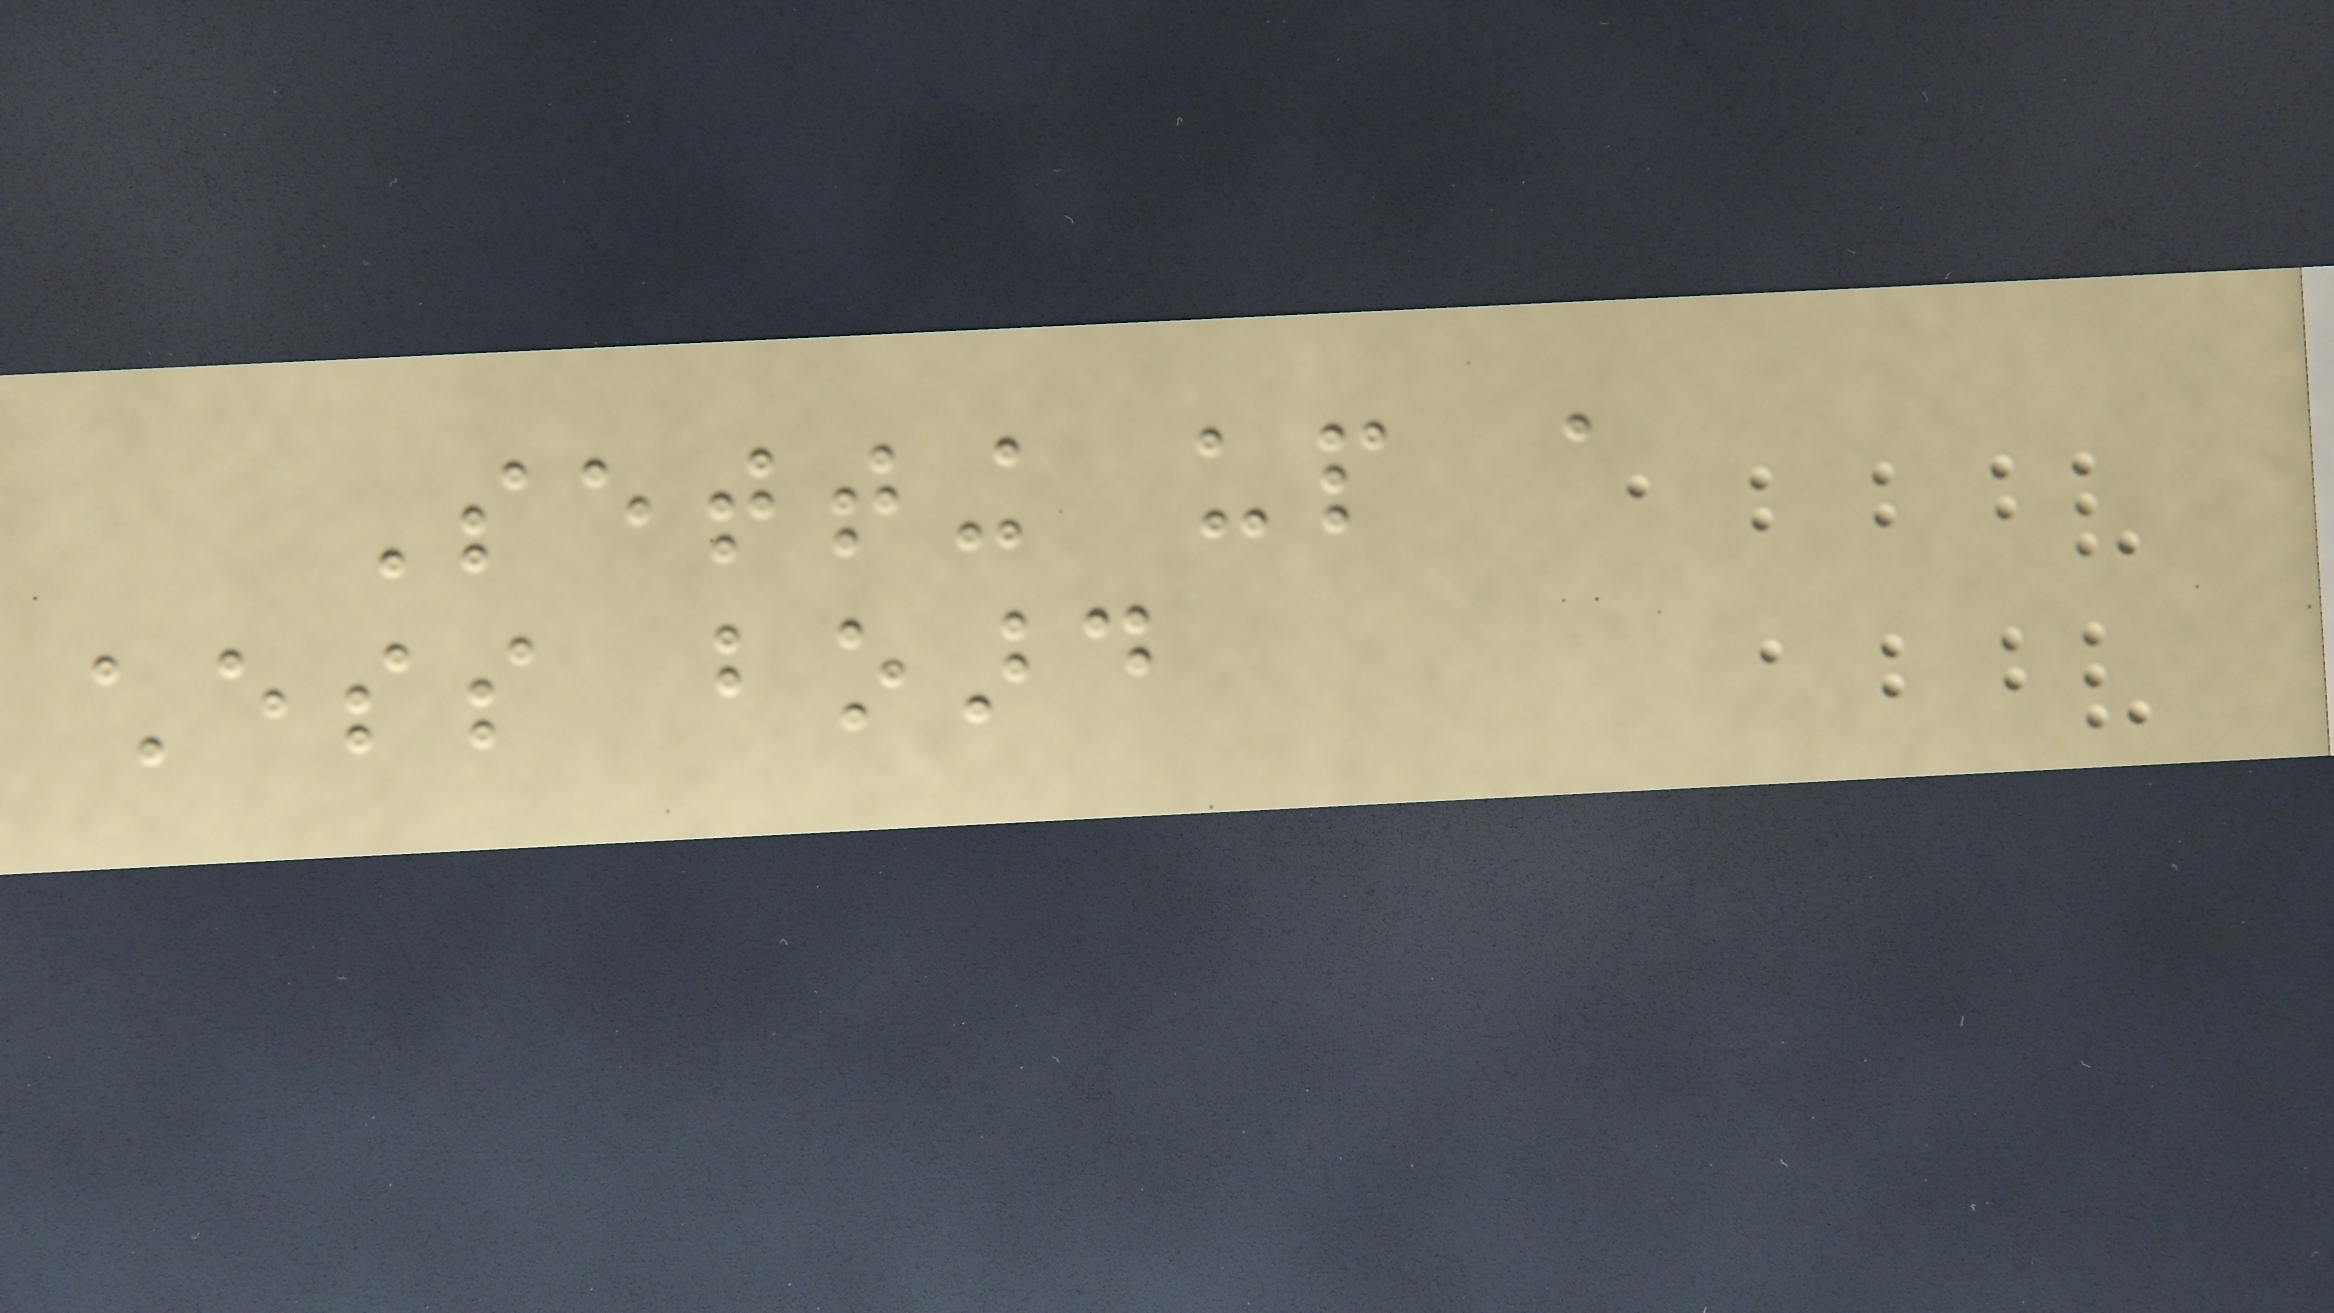Setting up a
chess board
